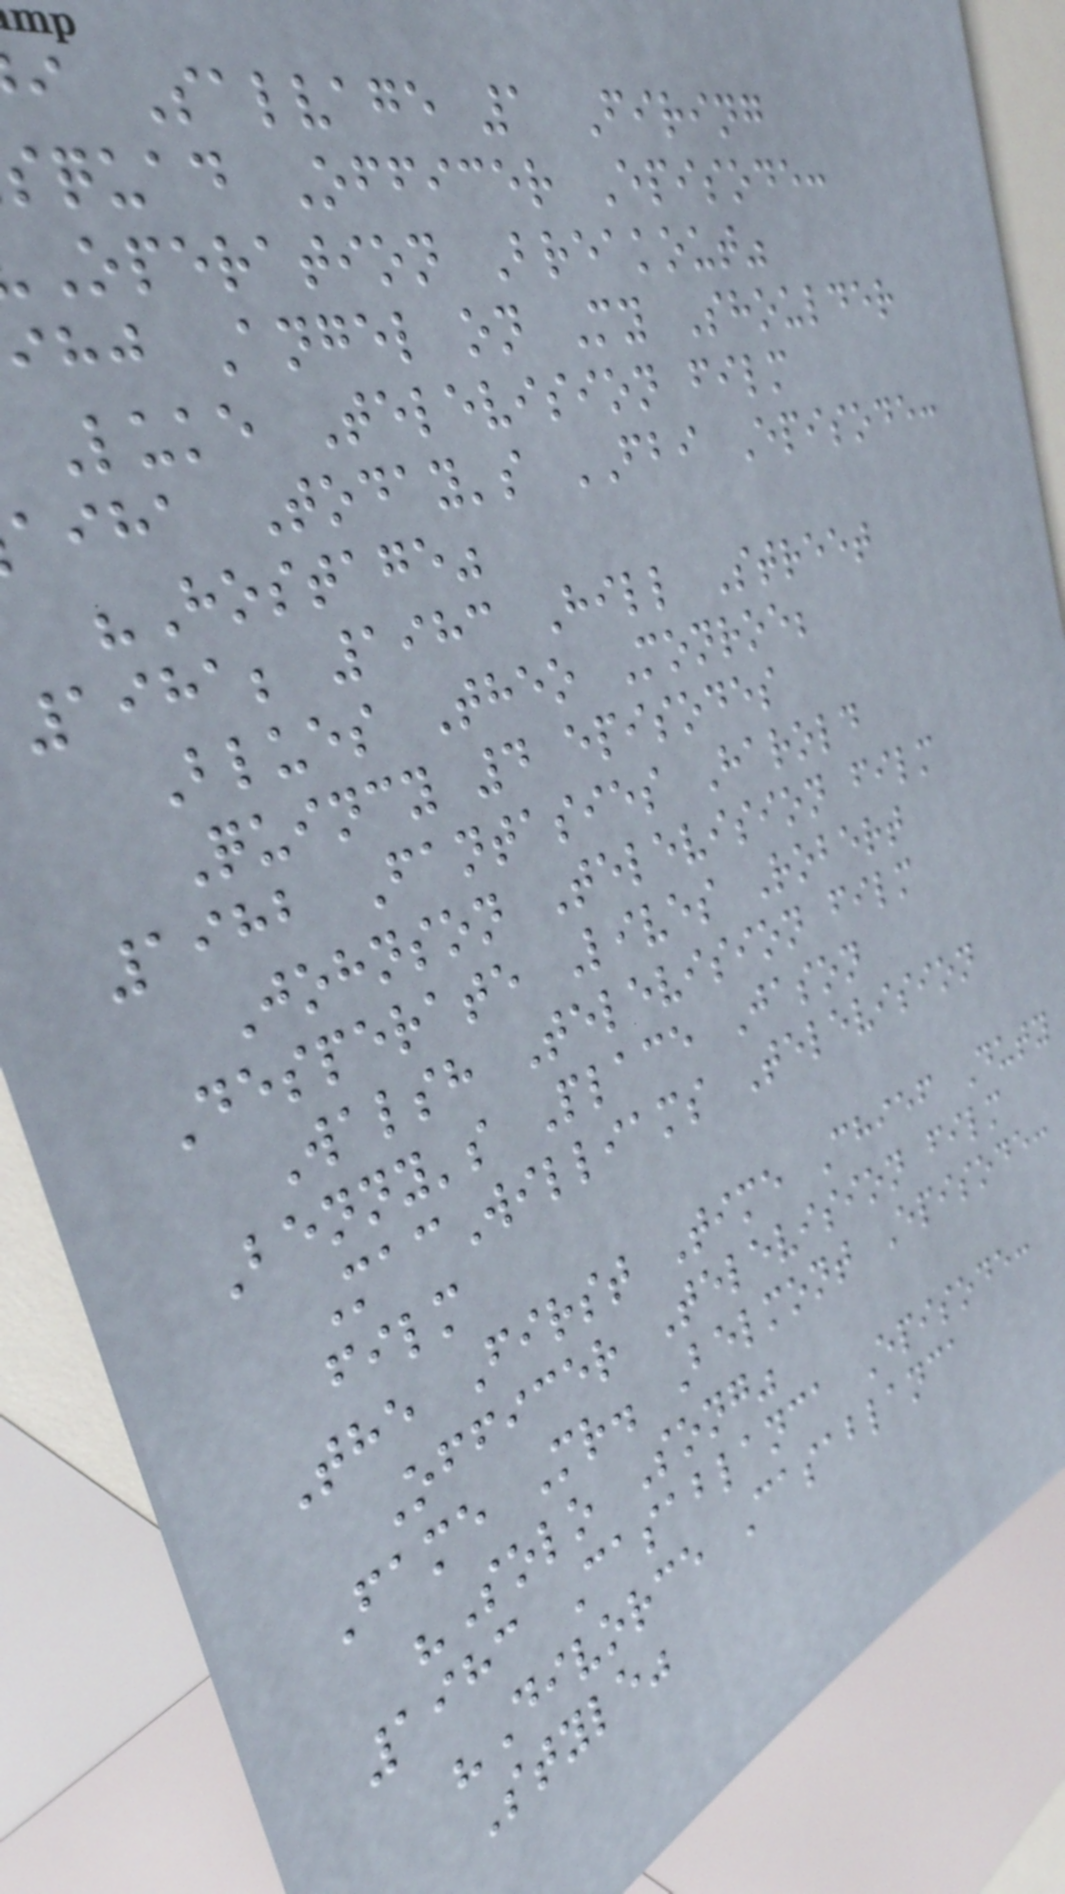i Salvage 1 Firing
quad Officer Episode:
Operation Breakout"
ihj Angel on My Shoulder
Luke Television film
aiha Today's FBI Episode:
"Hostage"
1981; 1983 Hill Street
Blues Theo Monroe;
Quincy 4 episodes
1982 Fantasies Harold
Johnson Television film
Desperate Lives Robert
Walsh Television film
Benny's Place Jason
MacWilliams Television
film
The First Time Chief Duty
Officer Television film
Fame Mr. Belmont Episode:
"Solo Song"
1983 Casablanca Episode:
"Divorce Casablanca
Style"
